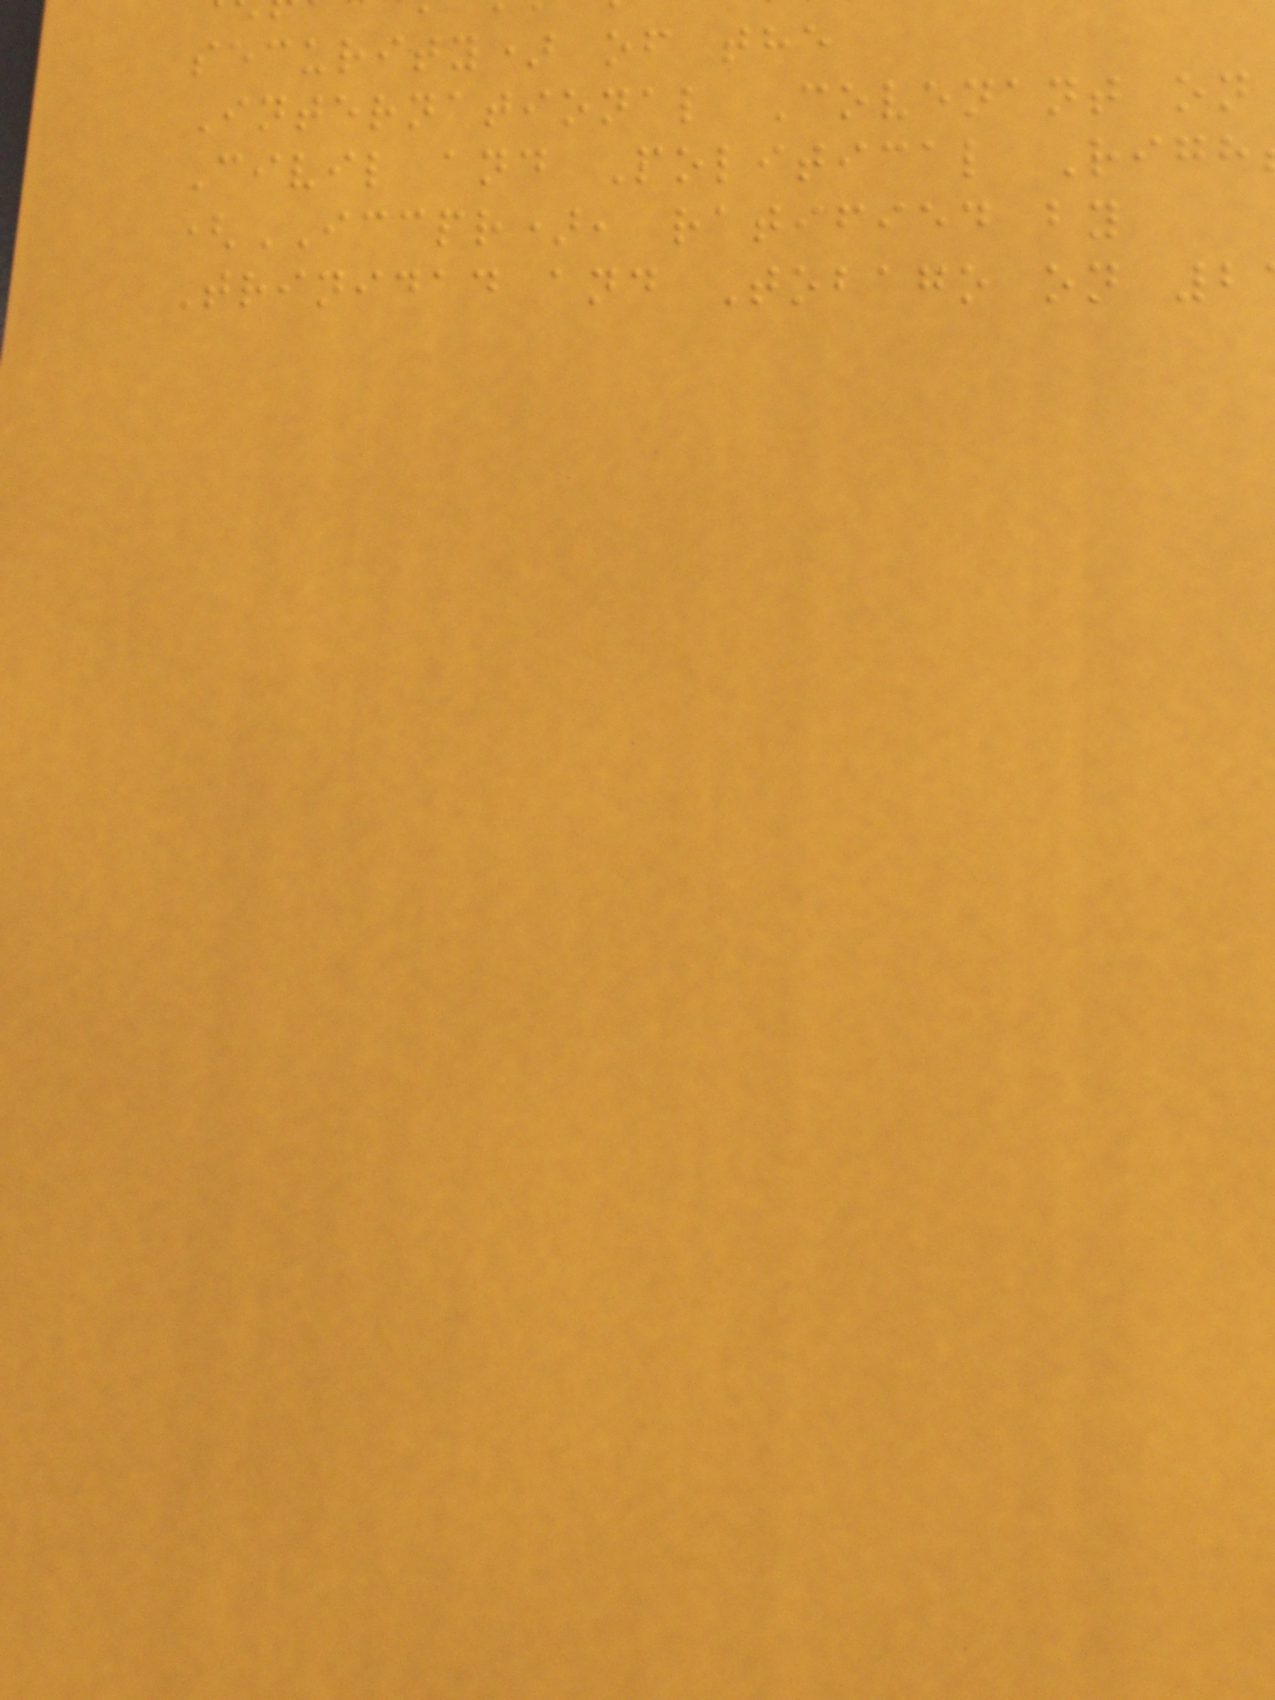security) of the
International Covenant on
Civil and Political Righ
(ICCPR), ratified by
Trinidad and Tobago on 2
